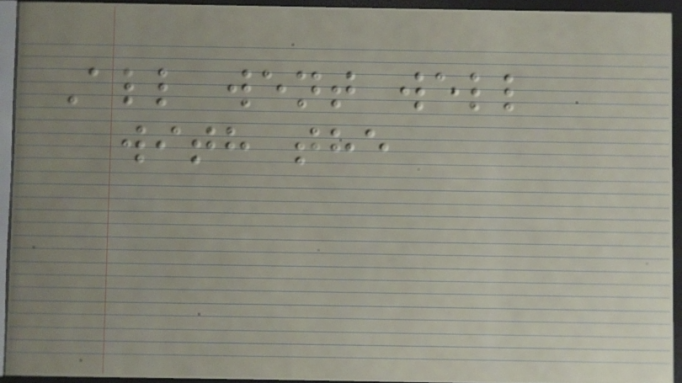All went well
with the
